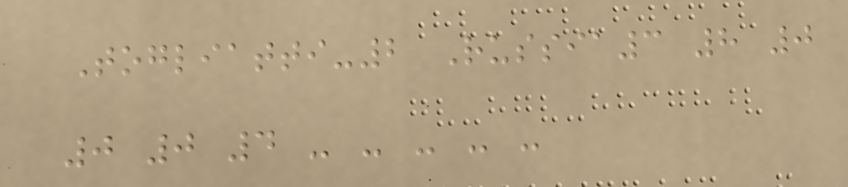Togliatti-2 Russia3 8 0
0 0 4 - - - - -
